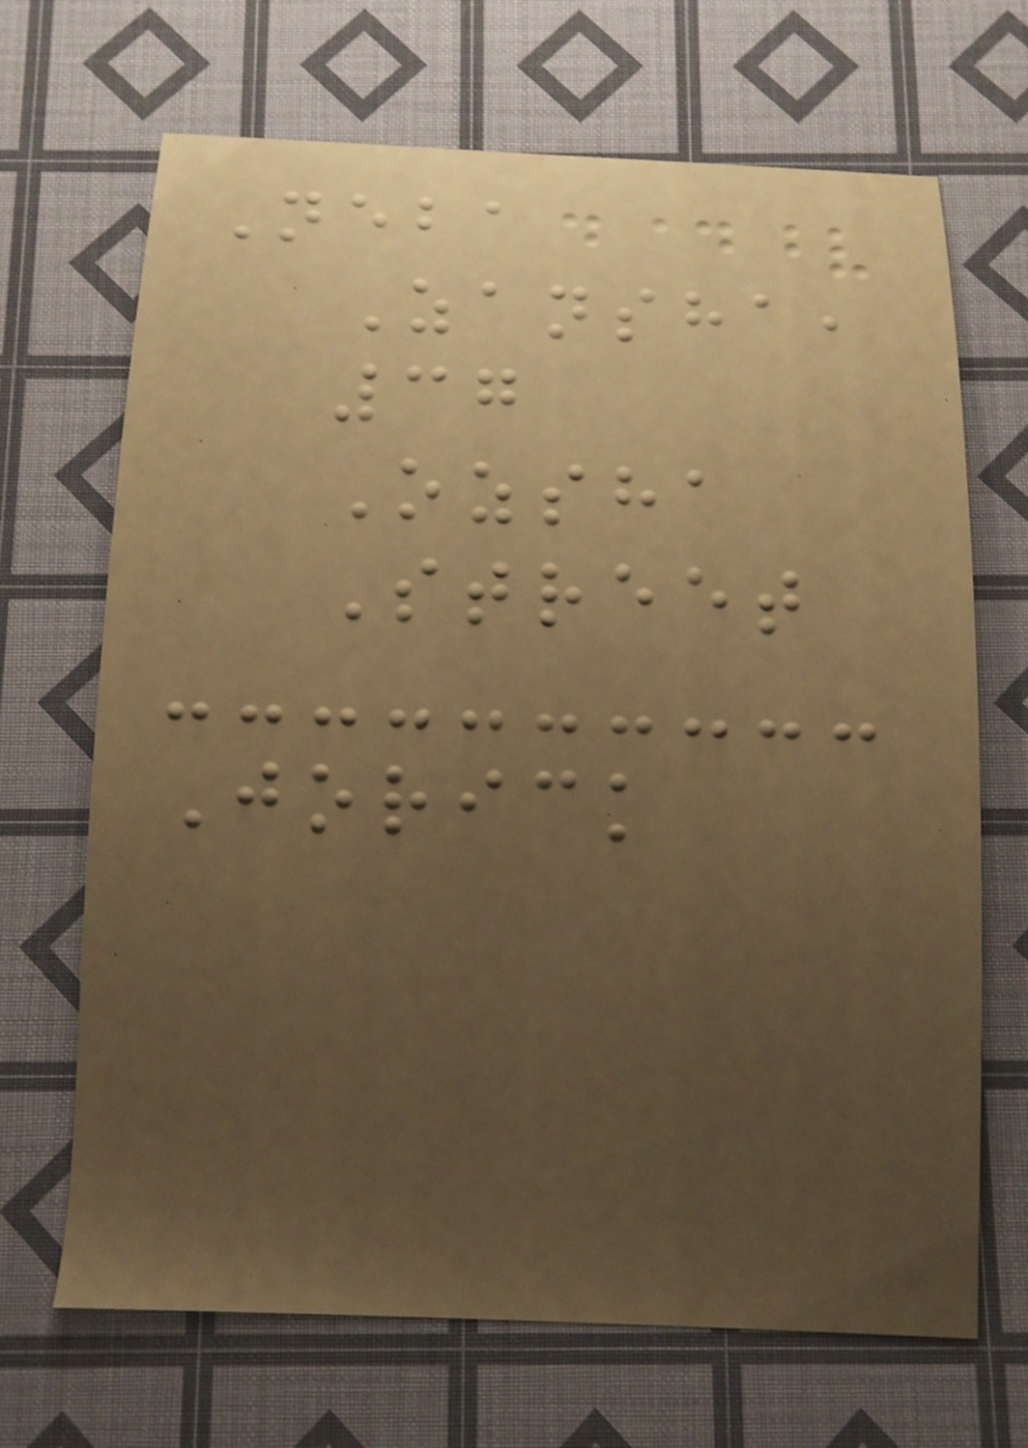Neba
Zansha,
37
Ozsha
Street
Jorick
